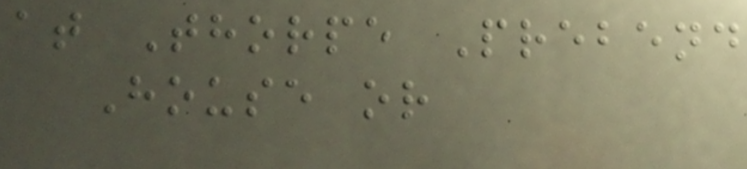at Thorpe Prebend
House or
